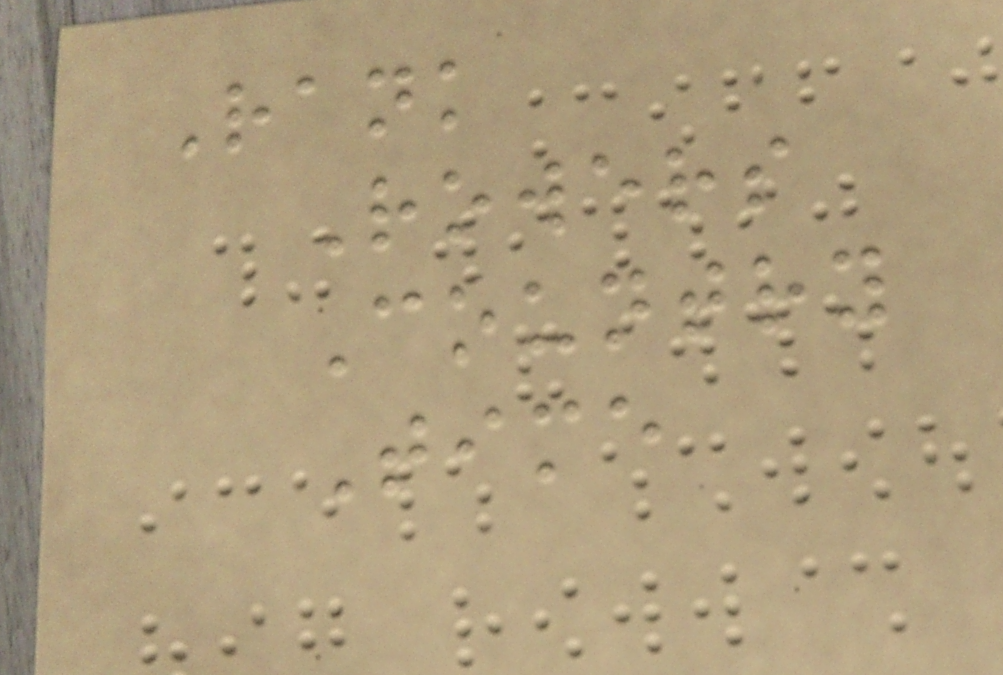Rank
Rowers
Country
Time
